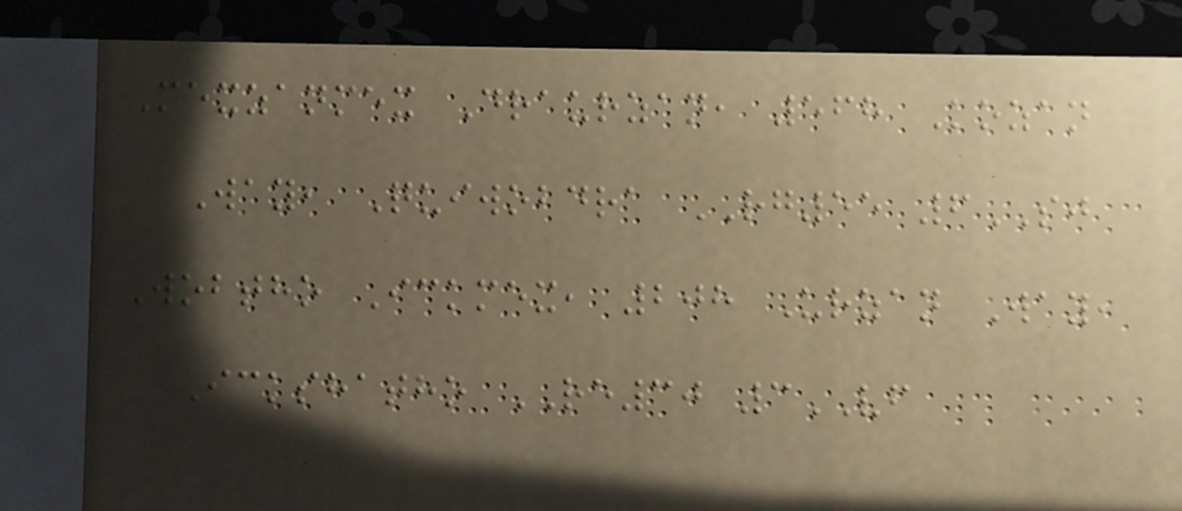Mexzanmex Draurzan, 568 Kozan
Way, Quiwobdra RG55 6SJ
Wobtho Ickmex, 208 Urzan Way,
Ickshatho RE30 3VF
